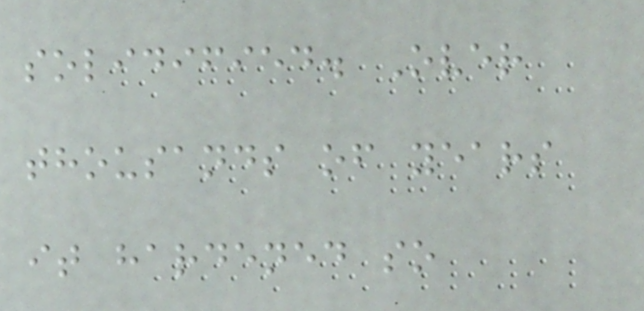solidified. Over
thousands of years
it hardened so
